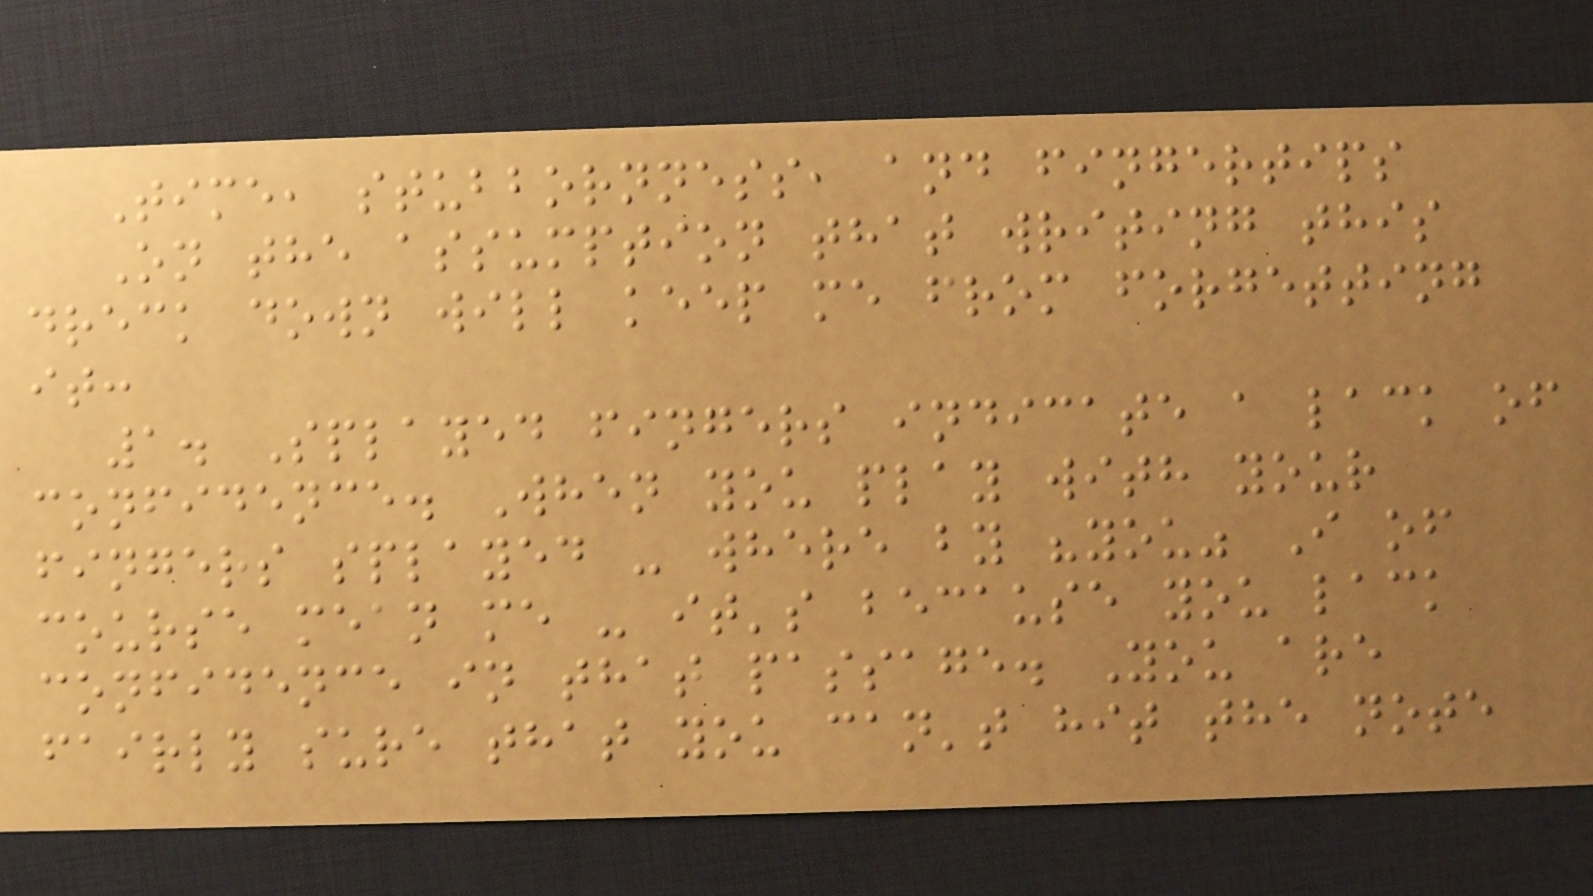Time, stubbornness, and fingertips
On the assumption that writing this
dreck down will keep me from forgetting
it:
1. Splayed fingers indicate a lack of
confidence. When you play with your
fingers splayed - where by "you" I of
course mean me - it's because you lack
confidence in that passage. You are
fairly sure that you can't hit the note
